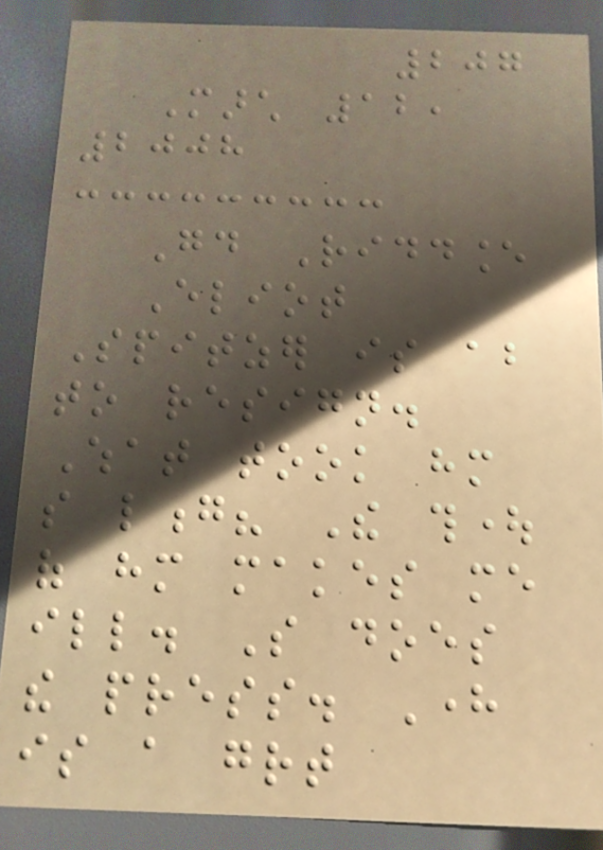207
March 12,
2008
Good Riddance
Eliot
Spitzer is about
to resign.
What took him
so long? The thought
of him makes me
ill. So does
the press. Here
is a great
